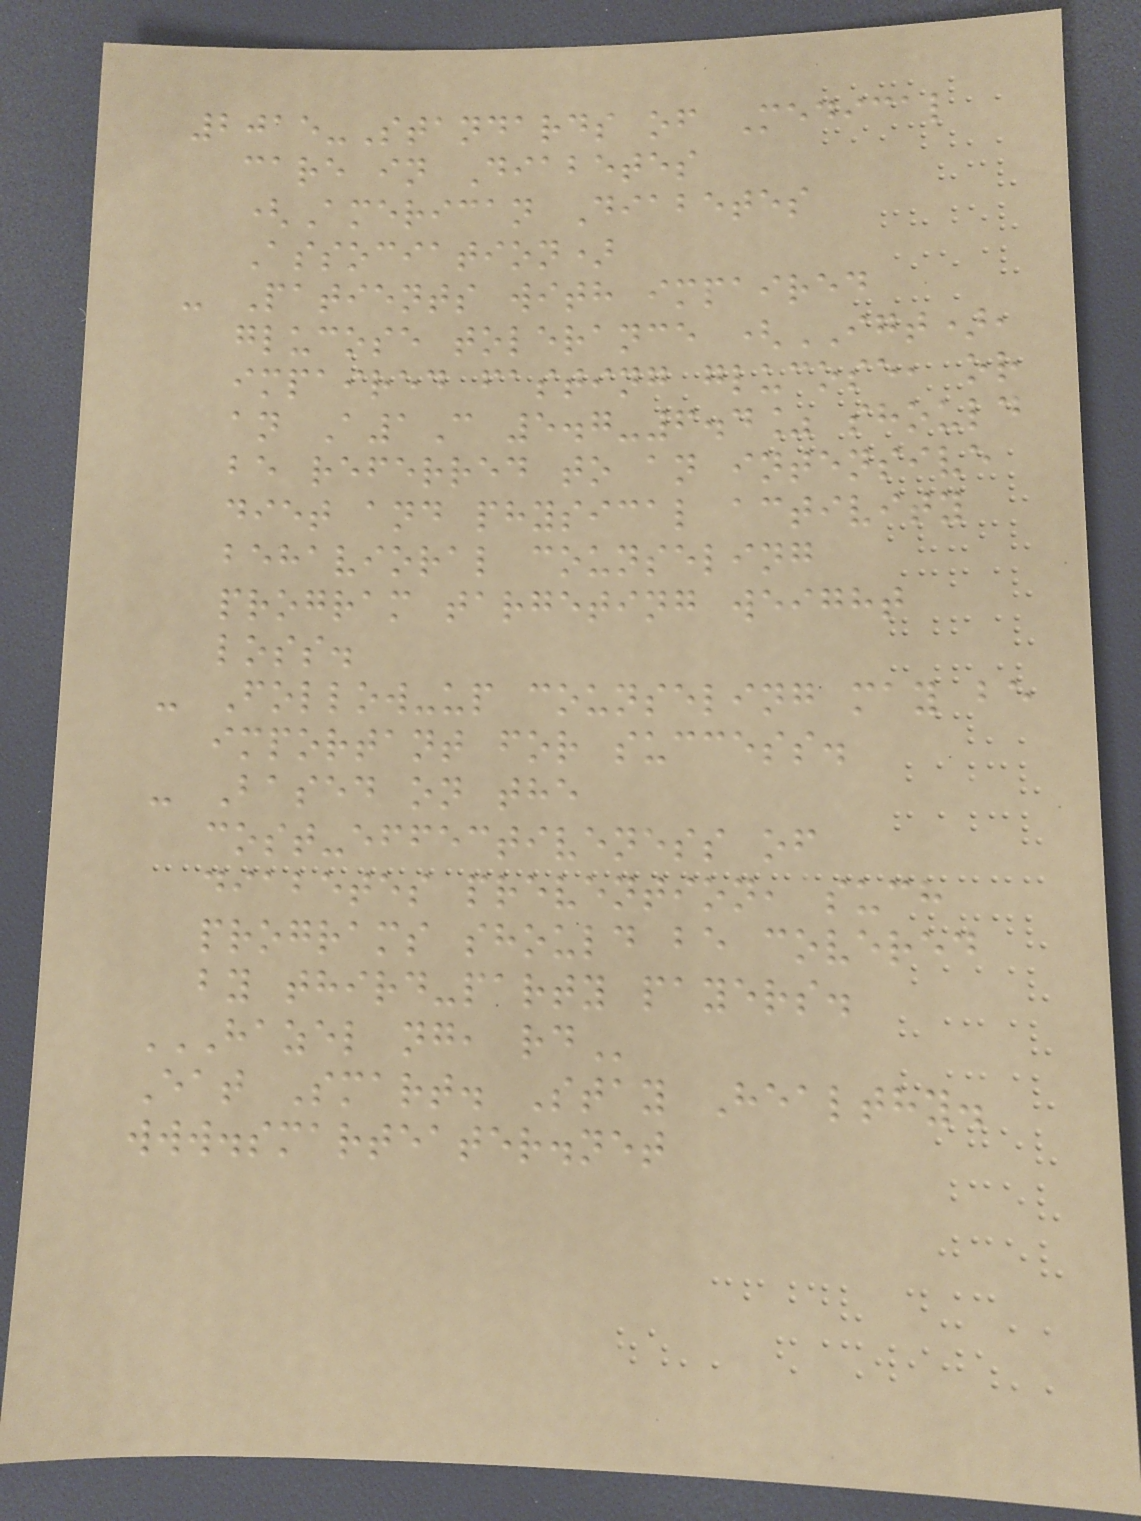2015-Standards of Medical
care in Diabetes
(American Diabetes
Association)
- Patients with impaired
glucose tolerance (IGT),
impaired fasting glucose, or
an A1C 5.7-6.4% should
be referred to an intensive
diet and physical activity
behavioral counseling
program targeting weight
loss.
- Follow-up counseling may be
important for success.
- Based on the
cost-effectiveness of
diabetes prevention, such
programs should be covered
by third-party payers.
HAZEL NG, RD
Eat Smart. Stay Healthy.
www.smarteater.net
